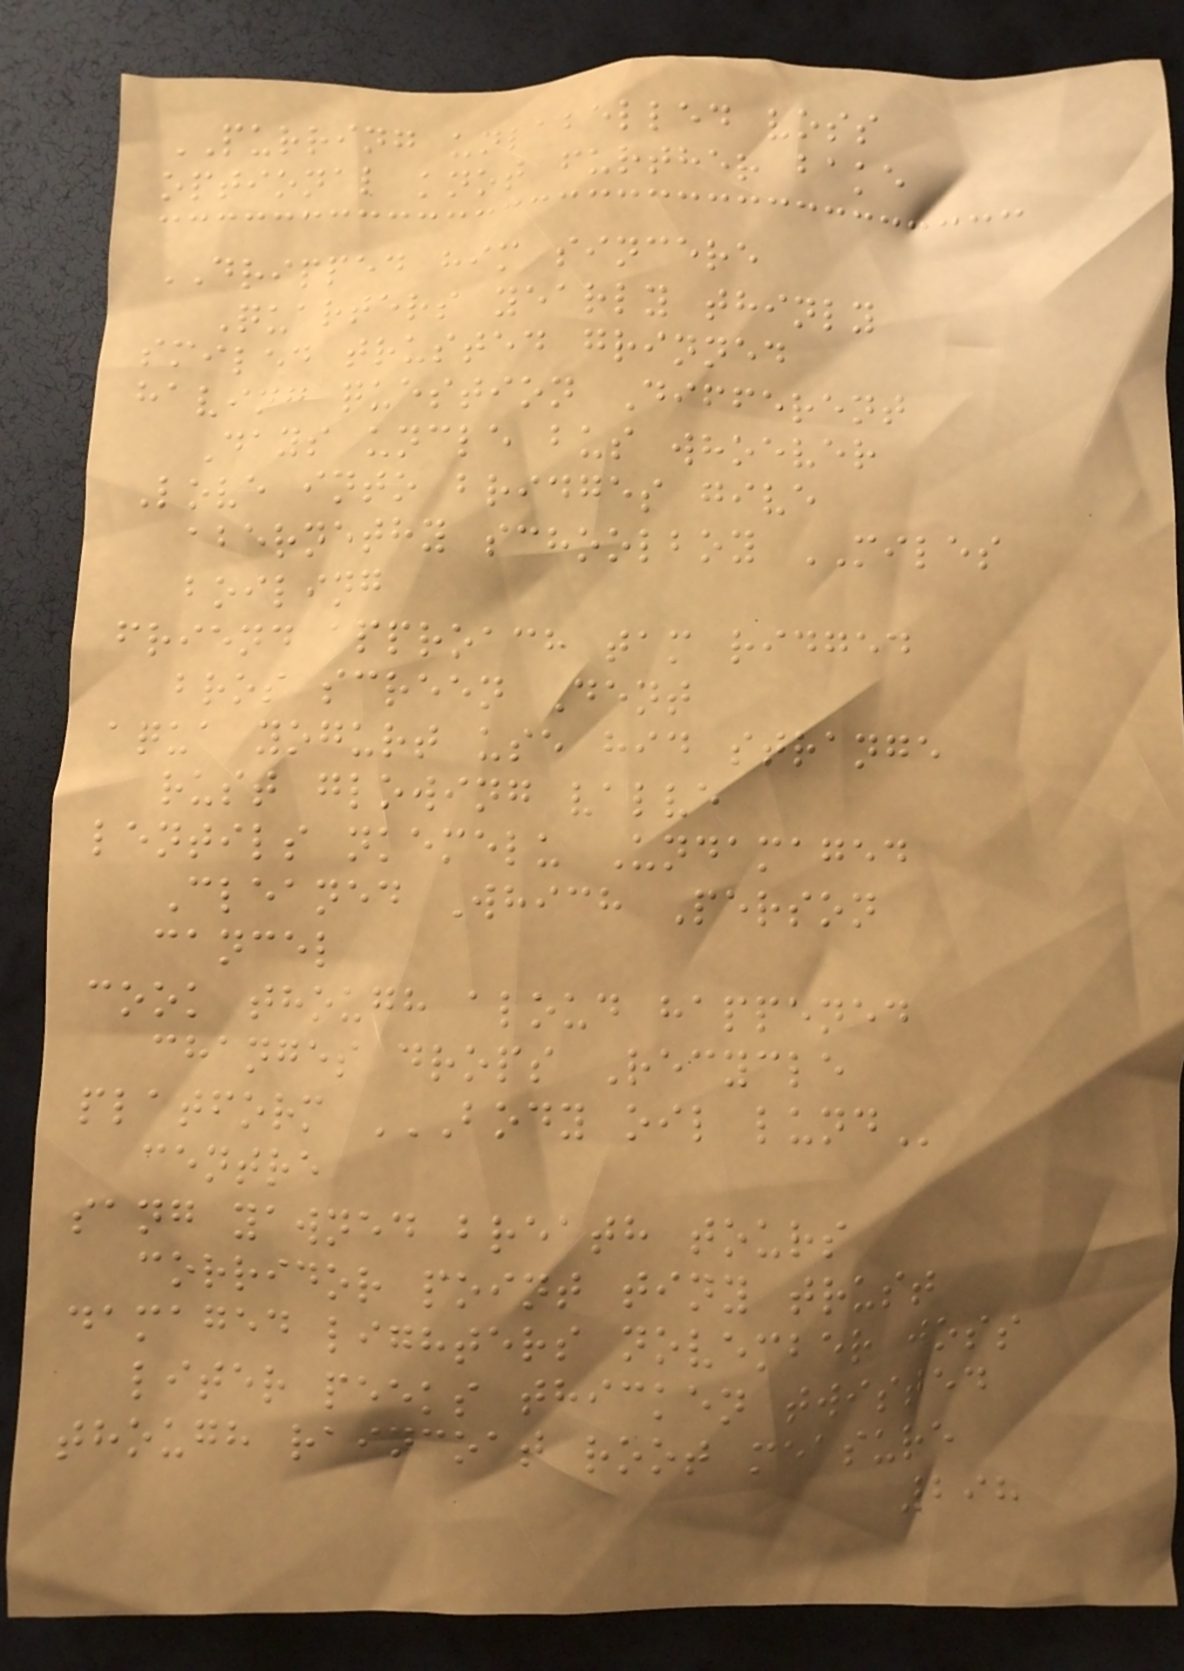PURRING unlabelled voss
optional knot further bake
DRIPPED him sincere
Quarters yearly thinly
smiled trusted grinned
having question Different
Days uncle bus whoever
Love into bridges give
abernethy schoolboy MILES
boiling
friend approach tam ridged
bros screen Dent
aqua yogurt use hid strange
rust glowing valve
lentils nkemelu Undamaged
Cleaned Which Person
cancel
cook though aloud happened
changes drops Recycle
platform BODY OIL LUND
centre
sang yawned breath tours
corridor point tiny trust
damaged lighters november joss
liter peeks thicken twisted
though raincoat root measure
298
